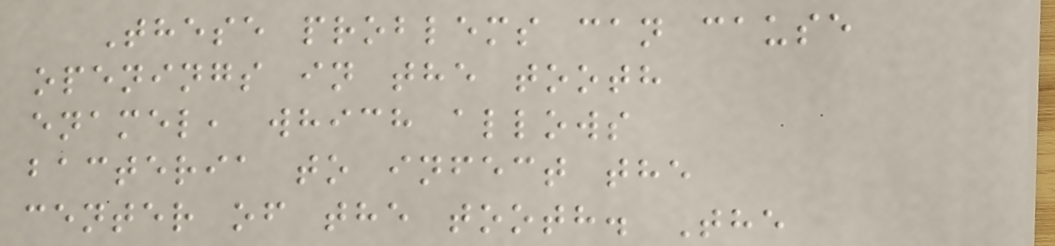These problems can cause
openings in the tooth
enamel, which allows
bacteria to infect the
center of the tooth. The
